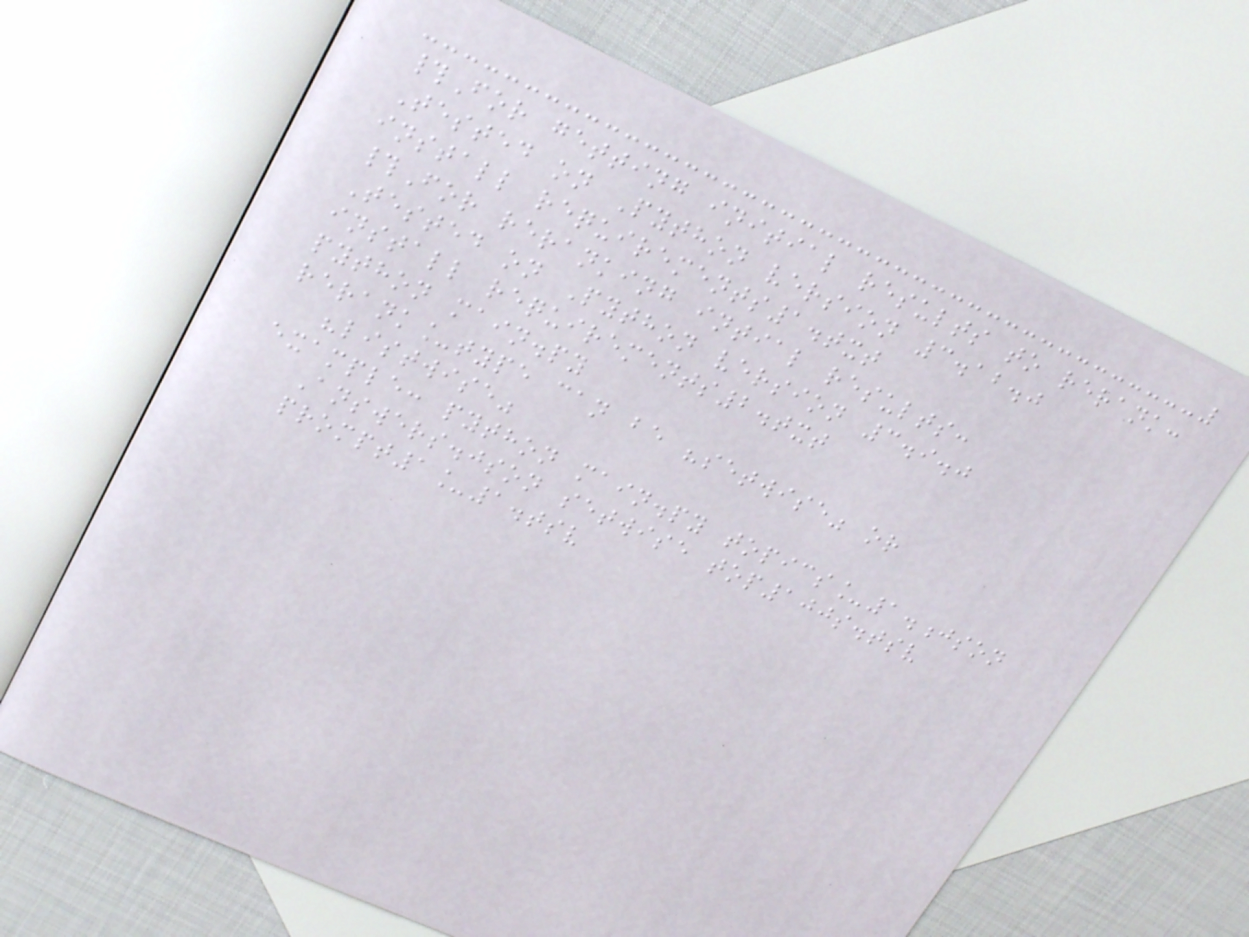#For getting initial results to rerank:
Tested on Python version 3.12.0
install requirements1.txt
#For reranking intial results:
Tested on Python version 3.9.0
install requirements2.txt
python main.py
rerank_type can be "setwise" or
"listwise"
example: python main.py topics_1.json
Answers.json setwise top100s.tsv
prompt1_1.tsv
